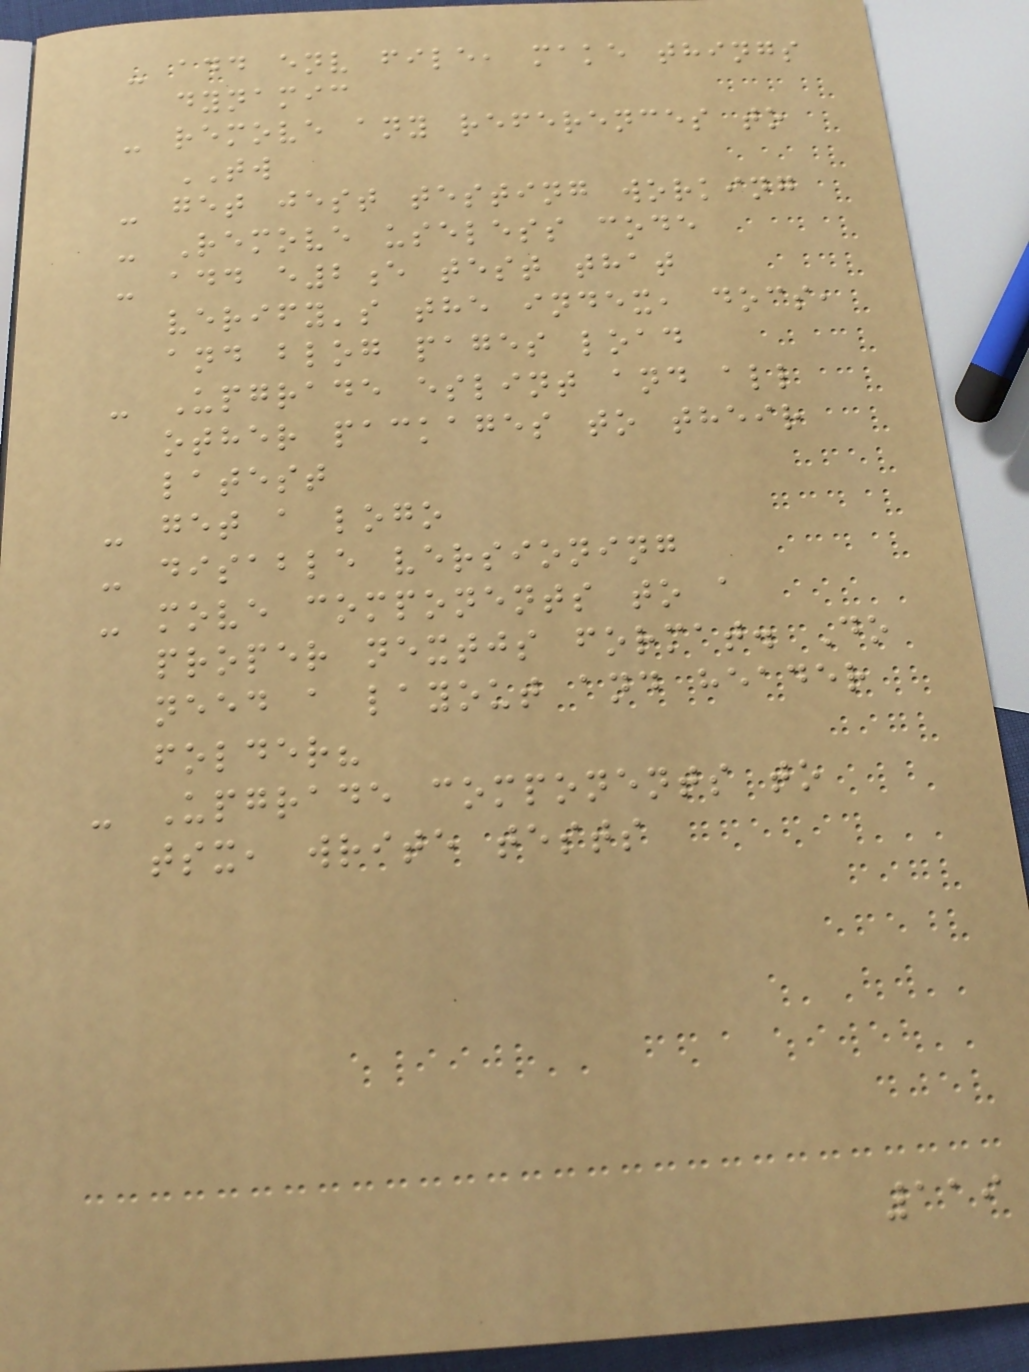- add env file, make things
dynamic
- remove any references to
TW
- get jest testing working
- Remove useless code
- add e2e test that
verify's the index, docs,
and blog pages load
- Upgrade eslint and all
other packages to their
latest
- get a logo
- disable versioning
- move components to a
proper nextjs format. Do
need a layout and header
folder?
- Upgrade components to
tsx, write tests
119
